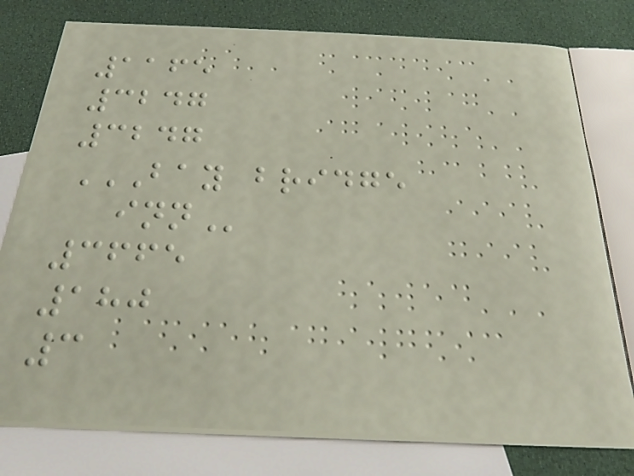1165
3247
3247
BAY BRIDGE
INN
3665
180
3
